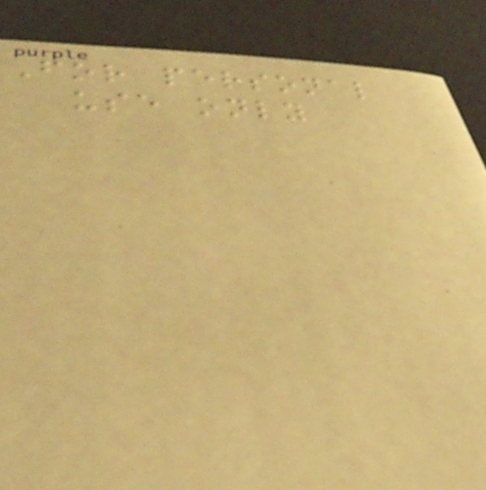For personal
use only
